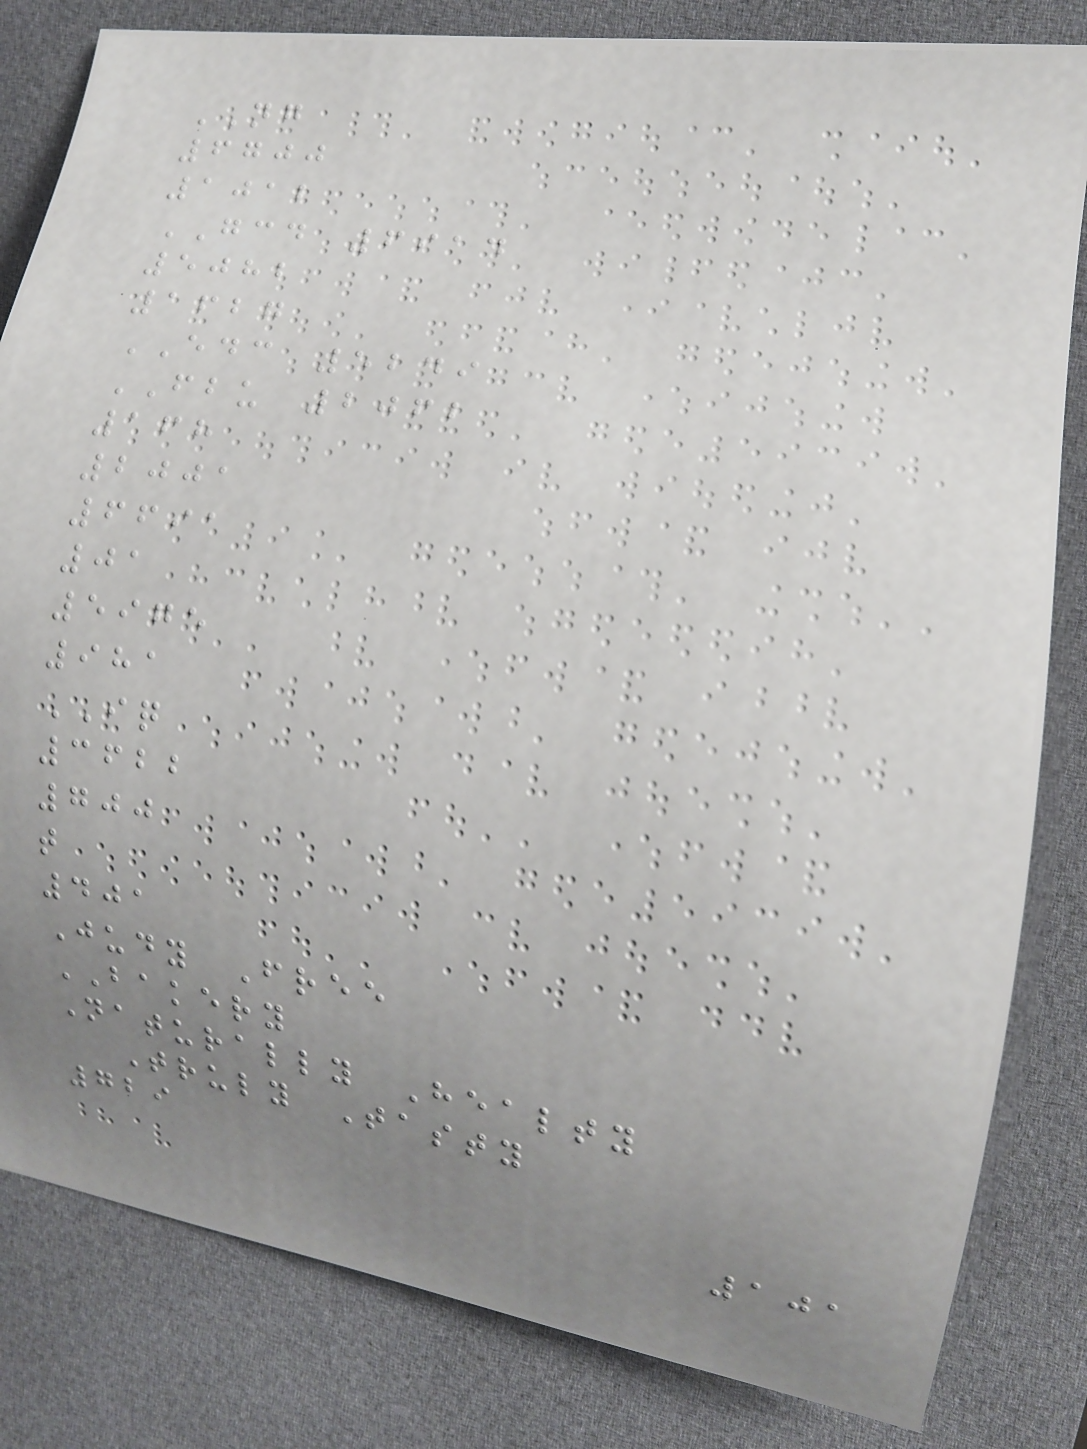NG
6700
1012
GCD 6914
5082
1627
EDC 5249
FBU 2062
168
2001
6691
01
5975
981
IQ
3622
700
t
401
Judy Free
BAKERY
Naturally Healty
Truly Tasty
729
101
